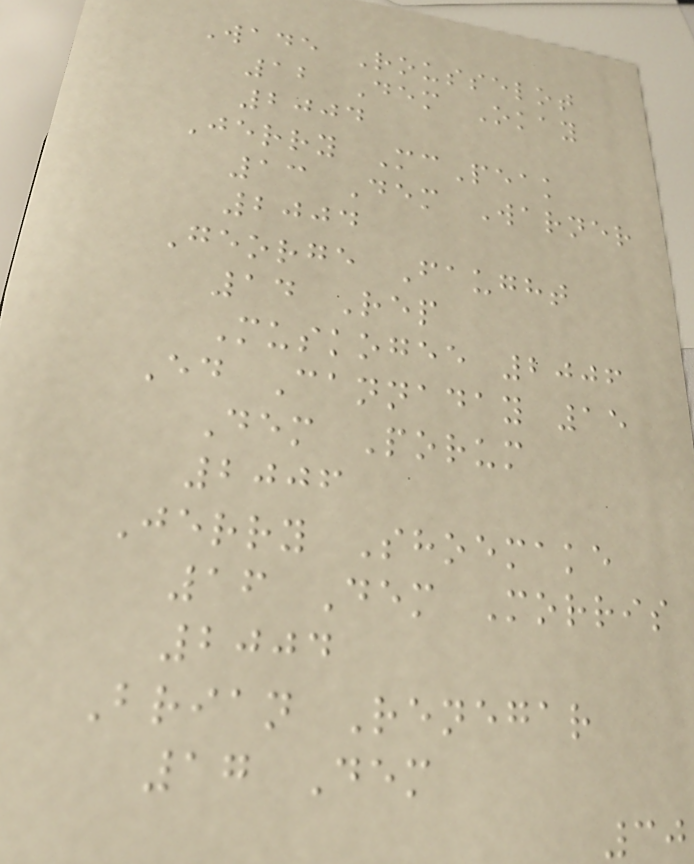Wade Rousselot
12 Dem Okay
2004
Jerry McPeak
13 Dem Warner
2004
George Faught
14 Rep
Muskogee 2006
Ed Cannaday 15
Dem Porum
2006
Jerry Shoemake
16 Dem Morris
2004
Brian Renegar
17 Dem
30
